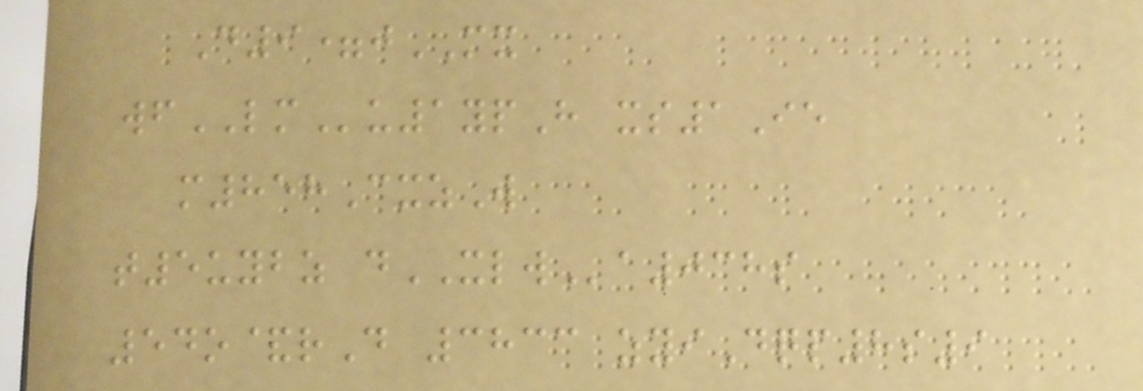D9=jMX
wfLMu1ypH xs1Ie
m858CxzW
t5uybz dXLWa038s
54o&rD 3833 zyiDqp8s9
